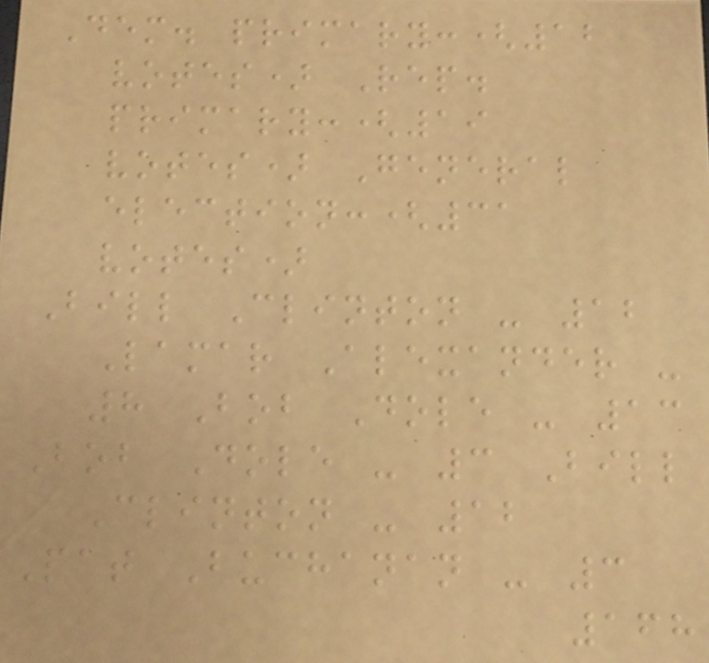Dem. primary:(12
votes) Rep.
primary:(19
votes) General
election:(31
votes)
Bill Clinton - 12
Lamar Alexander -
8 Bob Dole - 13
Bob Dole - 3 Bill
Clinton - 12
Pat Buchanan - 3
168
